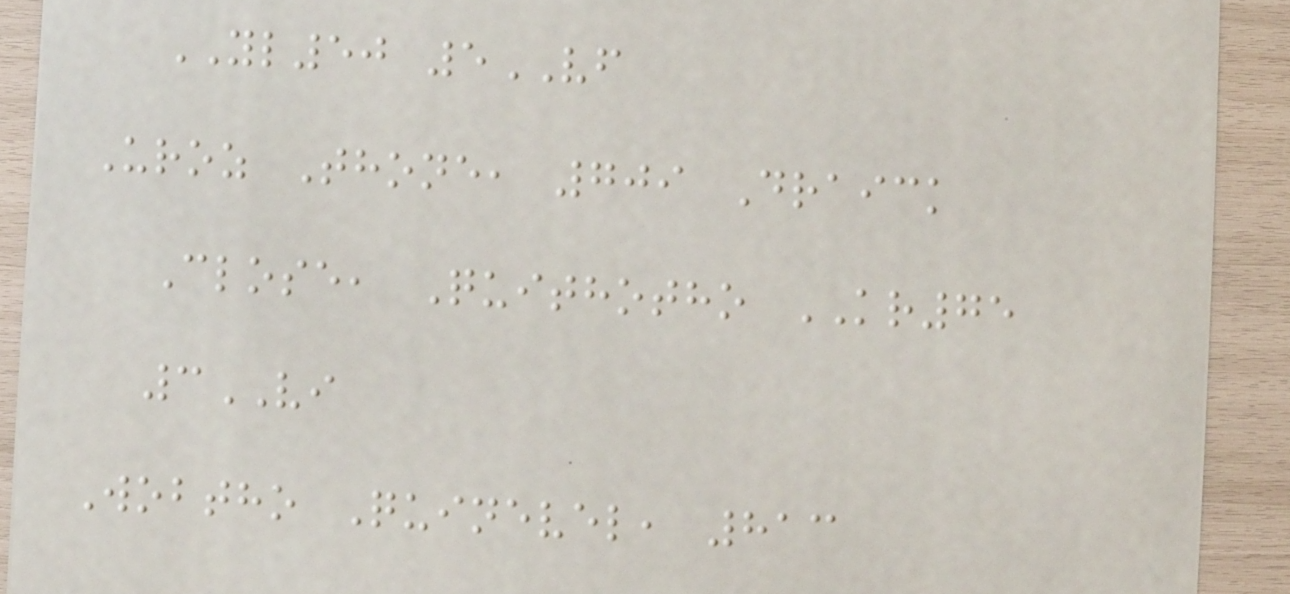YL50 5VF
Uroz Thone, 709 Draick
Close, Quithotho KR75
3VI
Wobtho Quinevel, 813
